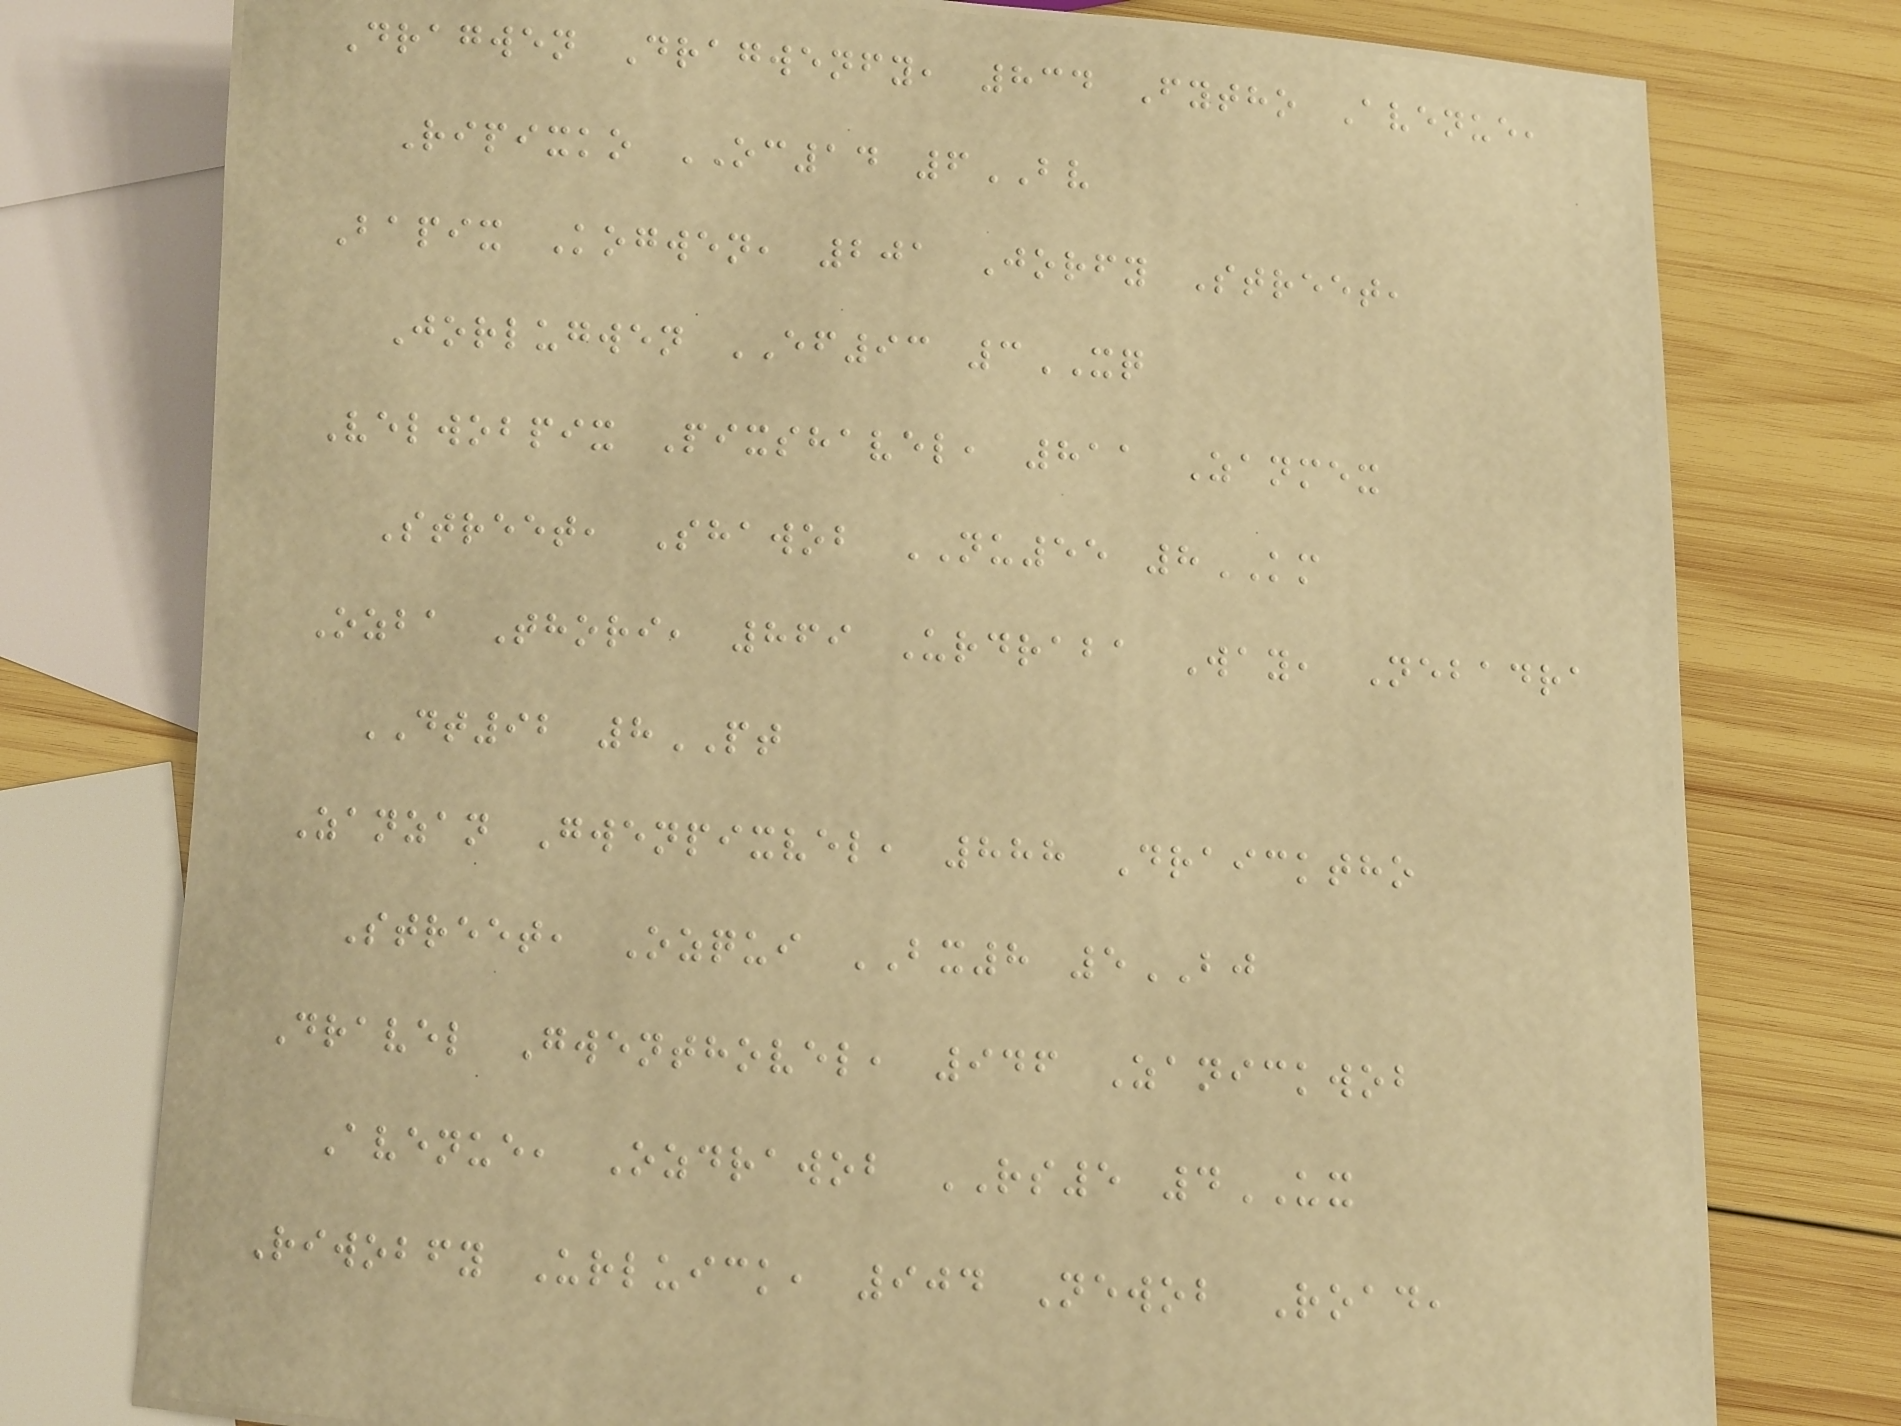Dragwen Dragwenfy, 834 Fytho Avenue,
Ripixko OC14 6BV
Bapix Kogwen, 201 Jorfy Street,
Jorlugwen EF93 3XQ
Velwobpix Pixshavel, 811 Zanmex
Street, Shawob NU55 8KM
Ozba Thori, 869 Urdraba Way, Nebadra
DT92 8PT
Zanzan Gwenpixvel, 888 Draicktho
Street, Ozqui BX8 5BJ
Dravel Gwenthovel, 946 Zanickwob
Avenue, Ozdrawob RS5 4UX
Riwobfy Urluick, 904 Newob Road,
